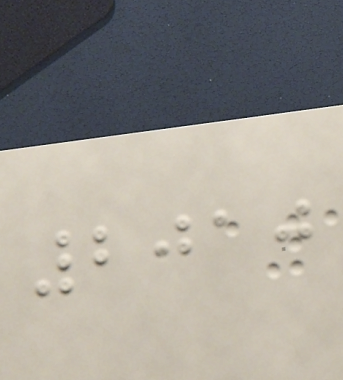2010
